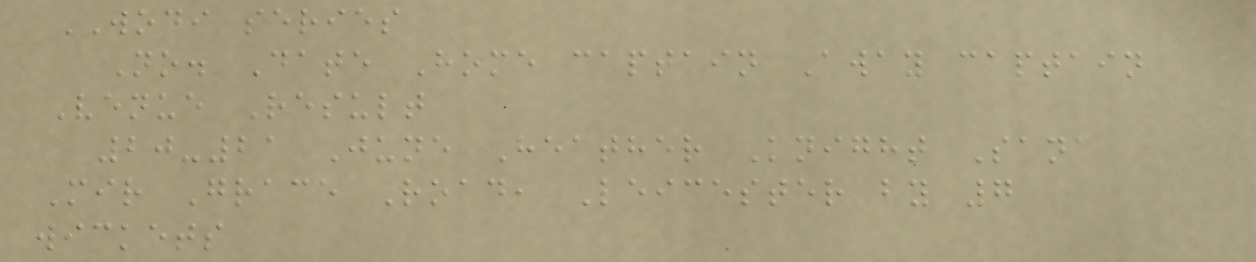WODI series
No. Date Home captain Away captain
Venue Result
20-21 June Heather Knight Sana
Mir Grace Road, Leicester by 7
wickets
